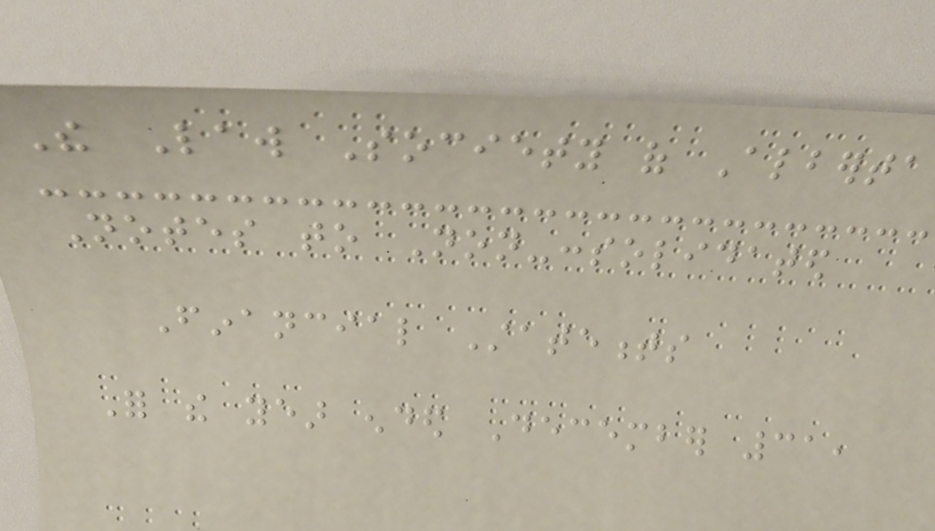The Law Society of Alberta
Notes to Non-consolidated
Financial Statements
For the year ended December 31,
